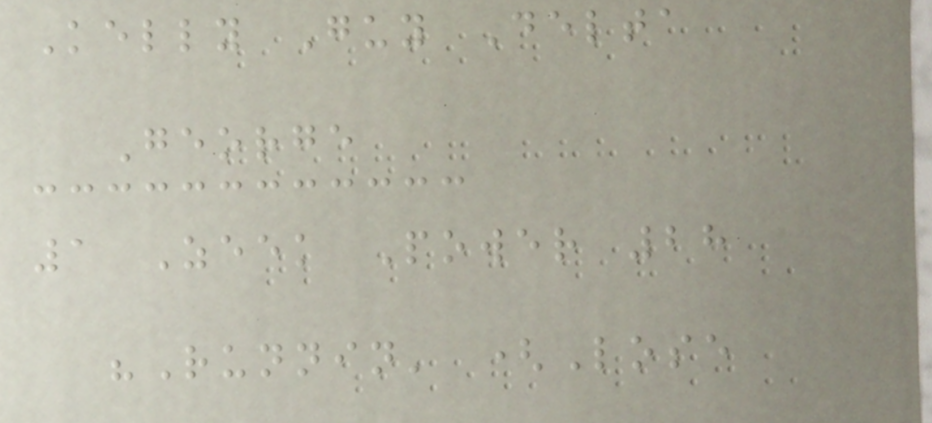Kelly Guy Delta
George
1 Zeek Power 28
"Runnin' (Lose
